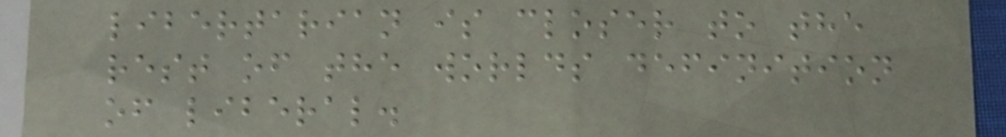libertarian is closer to the
rest of the worlds definition
of liberal.
